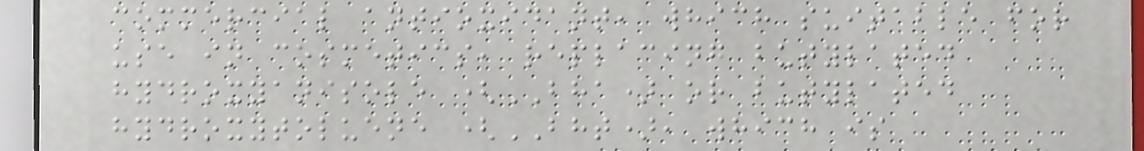commercial antioxidant, which suitable for
use in cosmetics, replacing butylated
hydroxyanisole (BHA) or butylated
hydroxytoluene (BHT), which is
